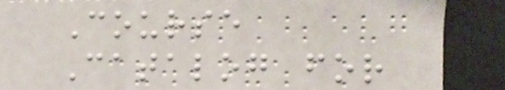Course
Catalog for
